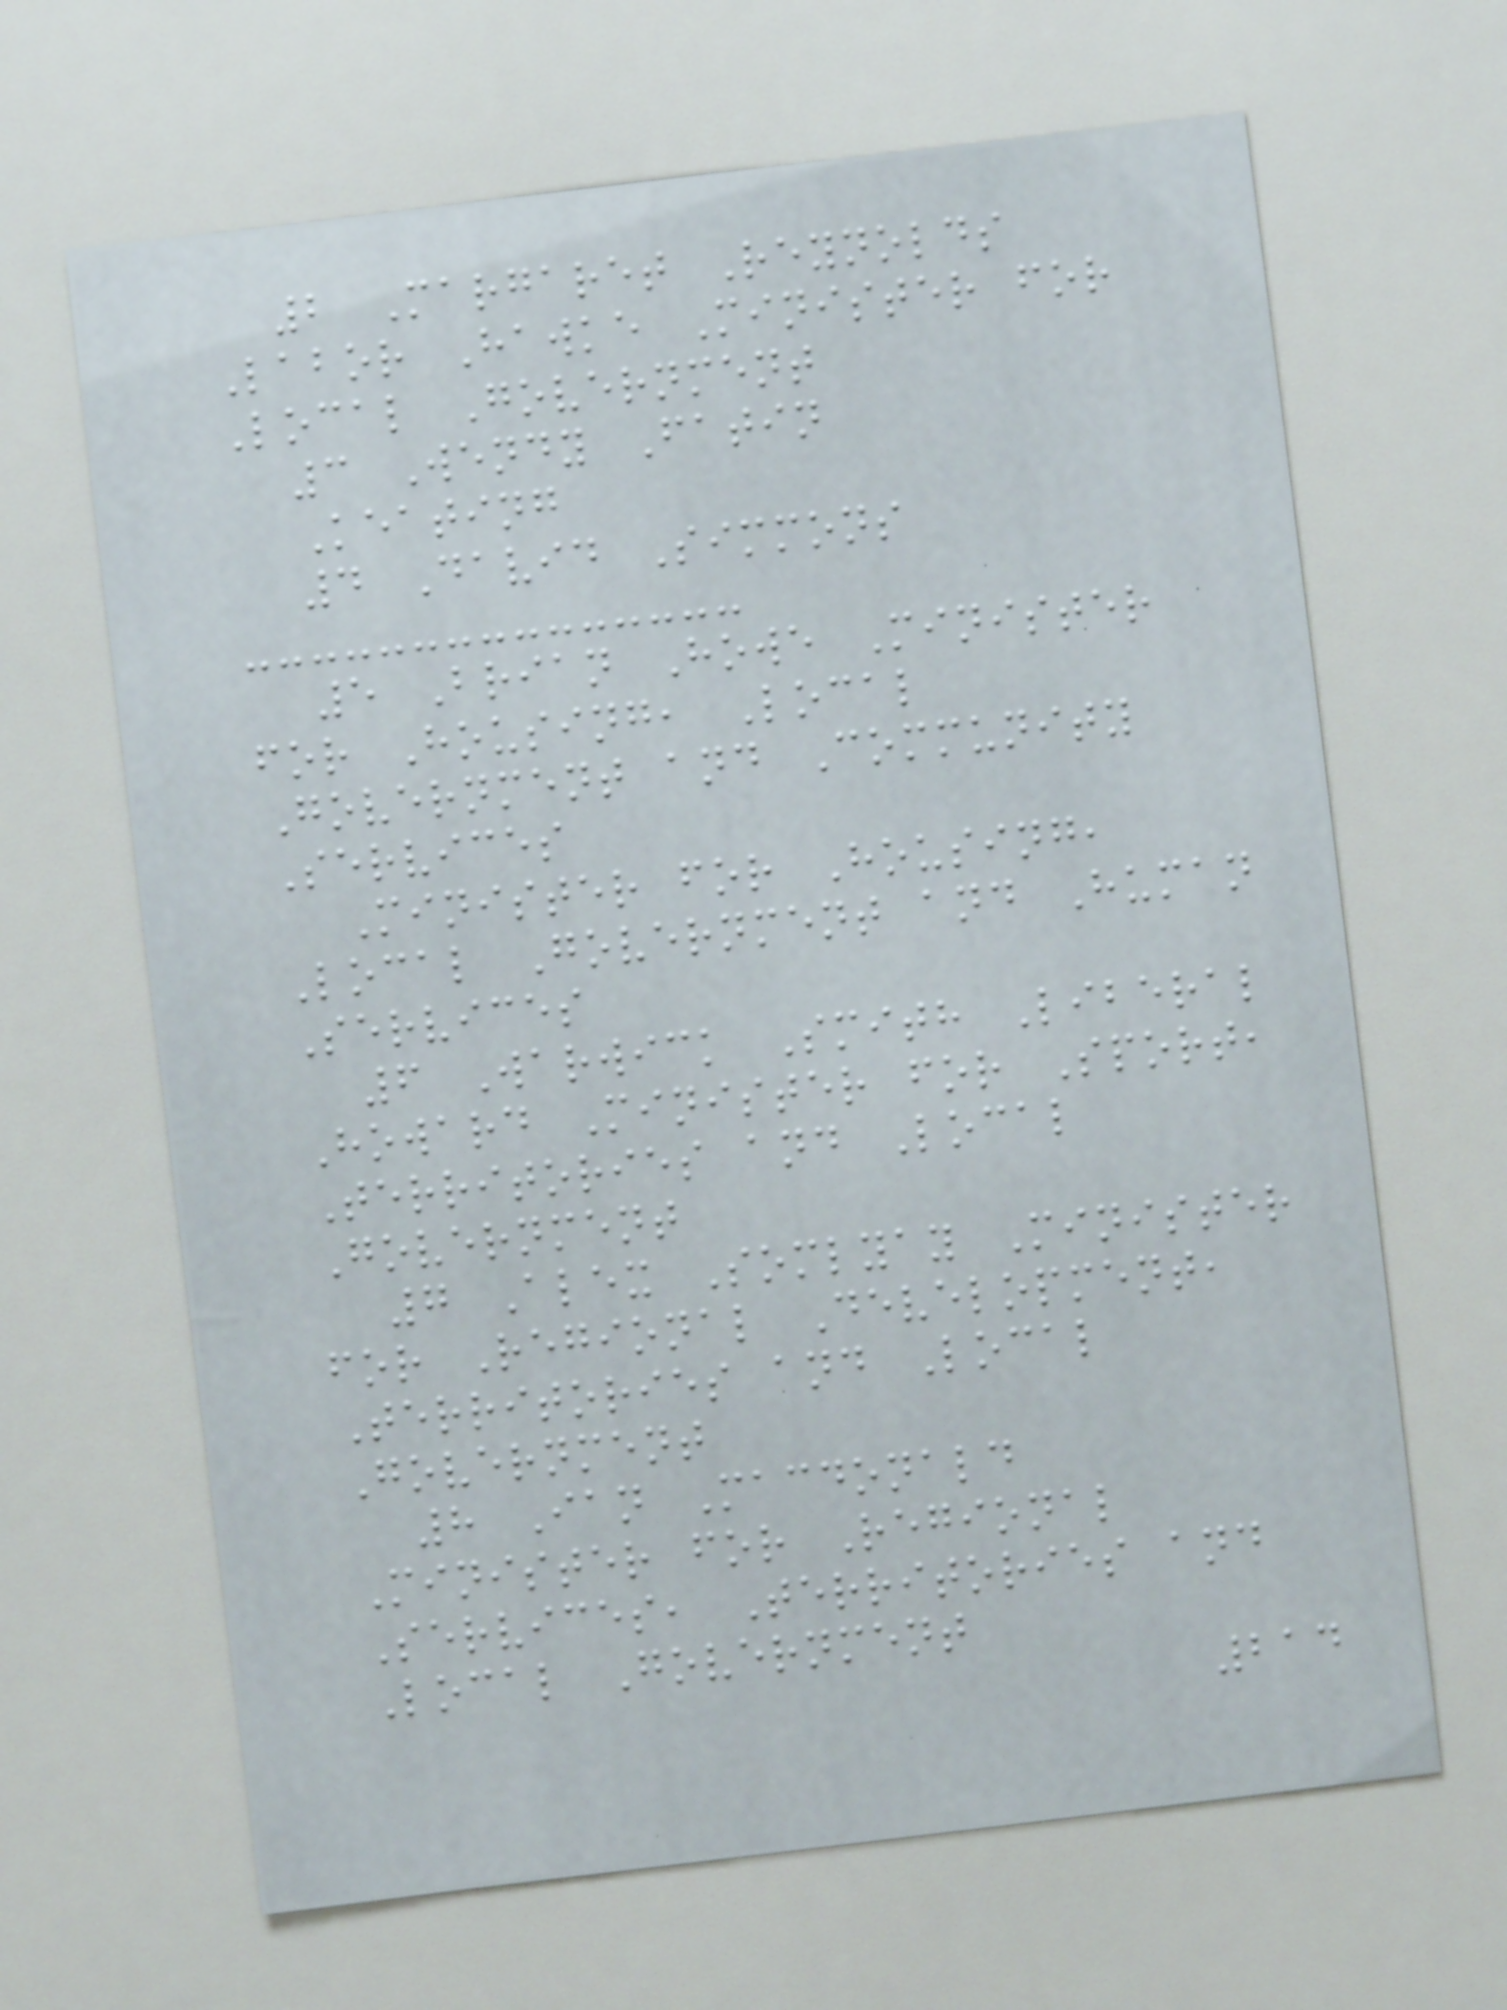2 Margaret Reynolds
Labor Hawke Minister for
Local Government
3 Wendy Fatin
Keating
4 David Simmons
5 Brian Howe Minister
for Housing, Local
Government and Community
Services
Minister for Housing,
Local Government and Human
Services
6 Warwick Smith Liberal
Howard Minister for Sport,
Territories and Local
Government
7 Alex Somlyay Minister
for Regional Development,
Territories and Local
Government
8 Ian Macdonald
Minister for Regional
Services, Territories and
Local Government
214
